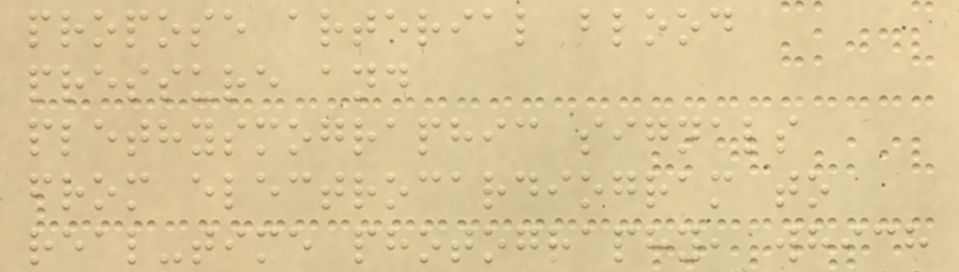propose arterial blood
pressure and
plethysmographic signals
from electrocardiogram to
real-time photography, which
